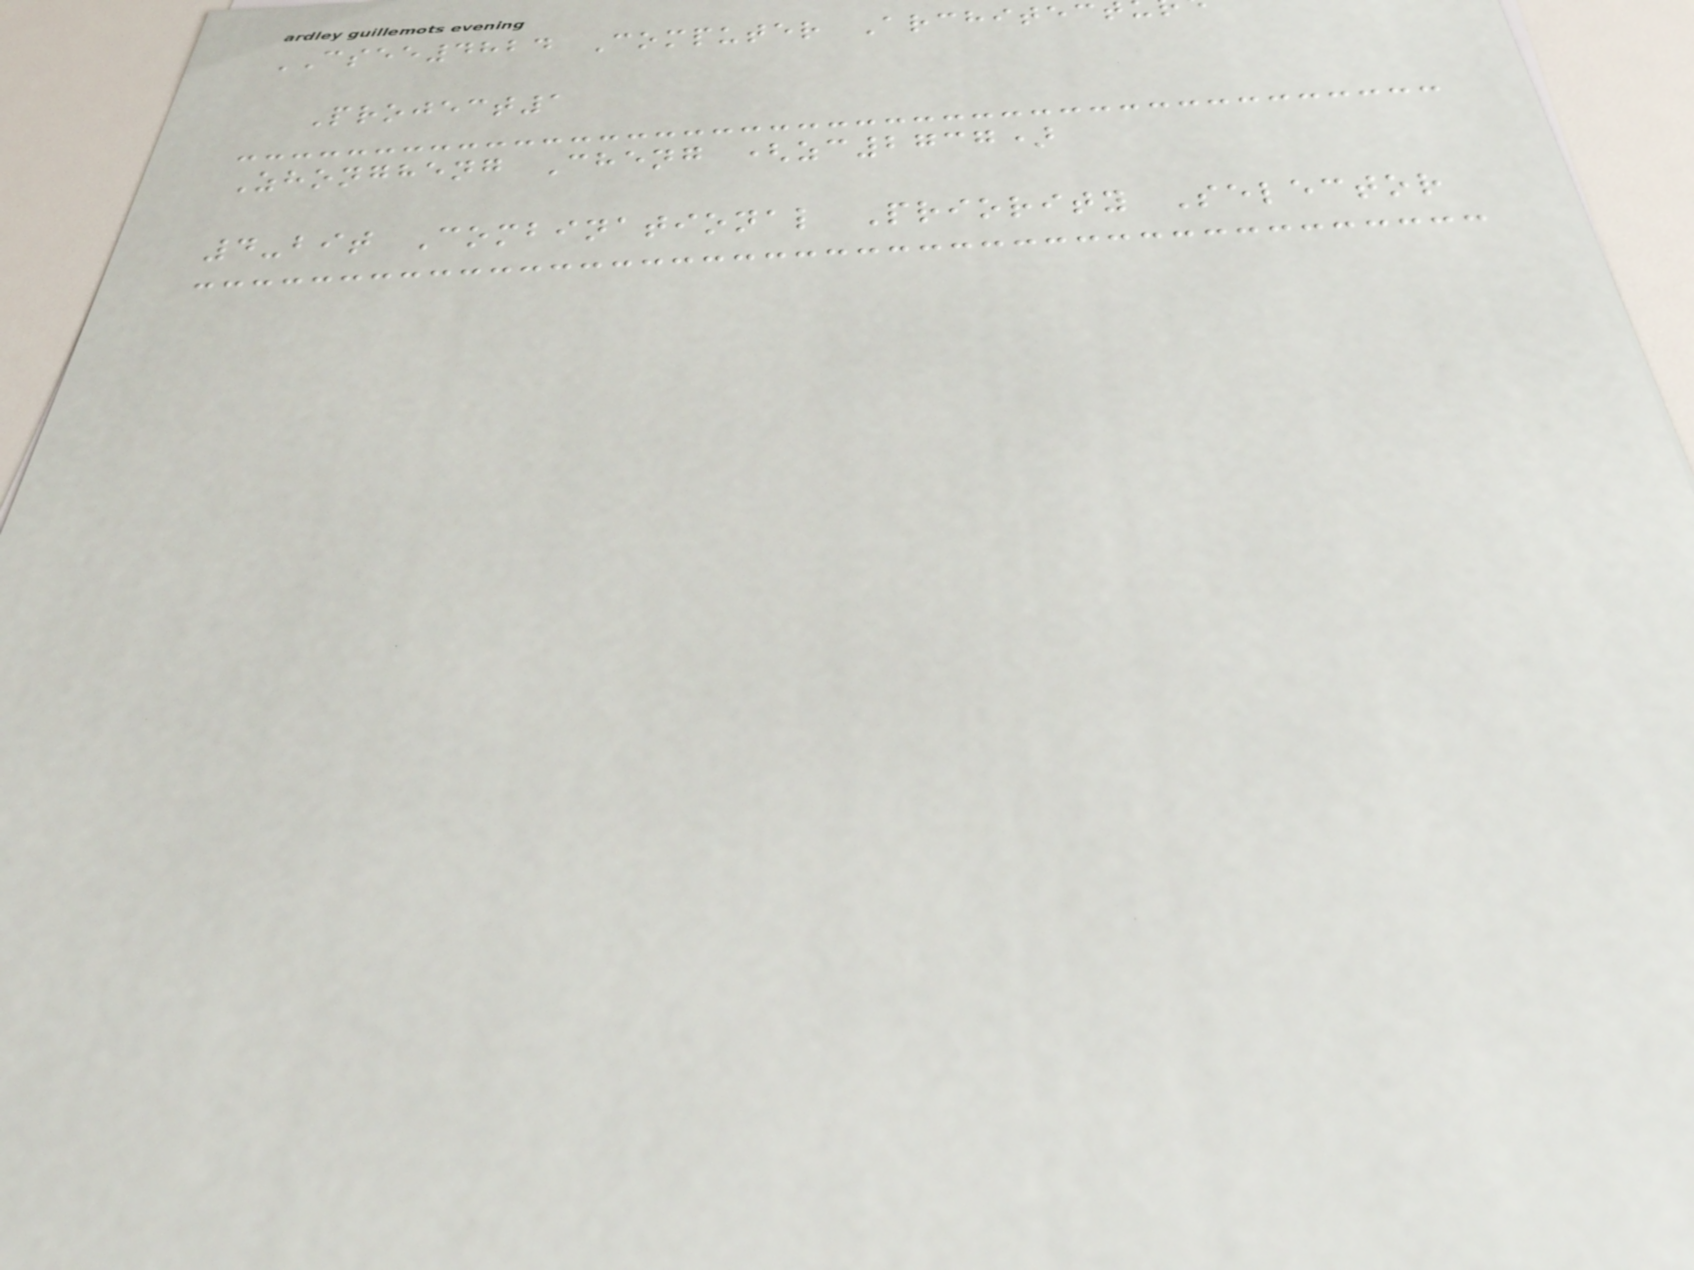CSEE4824 Computer Architec
Project1
Zhongheng Cheng (zc2737)
4-bit Combinational Priority Selector
